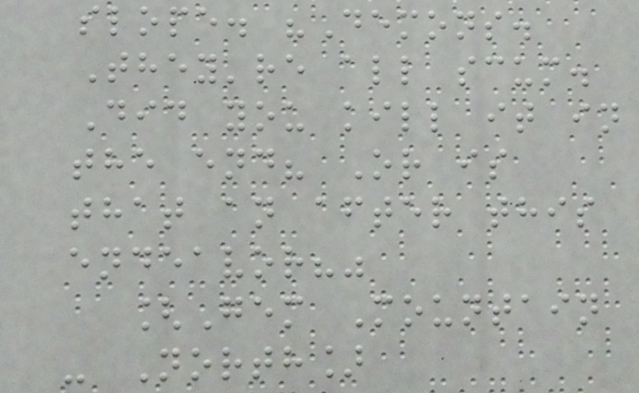slope. "Demons.
They're all scum.
Did you kill it in
the end? Or is
that an after this
endeavor?"
[Gem Mountain
- North]
